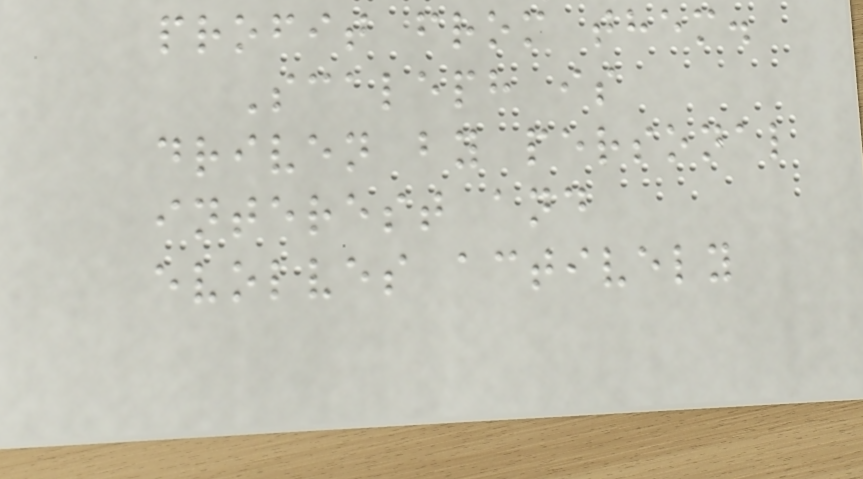profit from them.
Scaleph is
driven by personal
interest and
evolves actively
